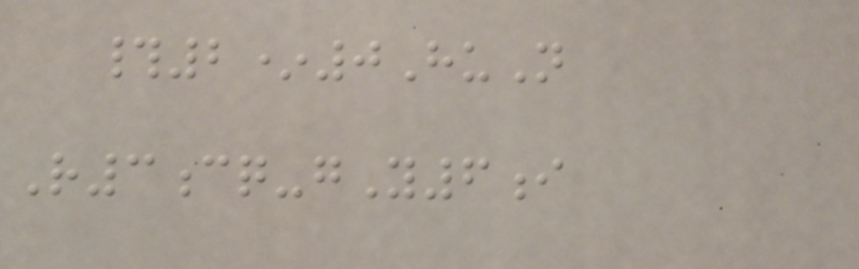#2*0HuN
R3cq-gY6i
